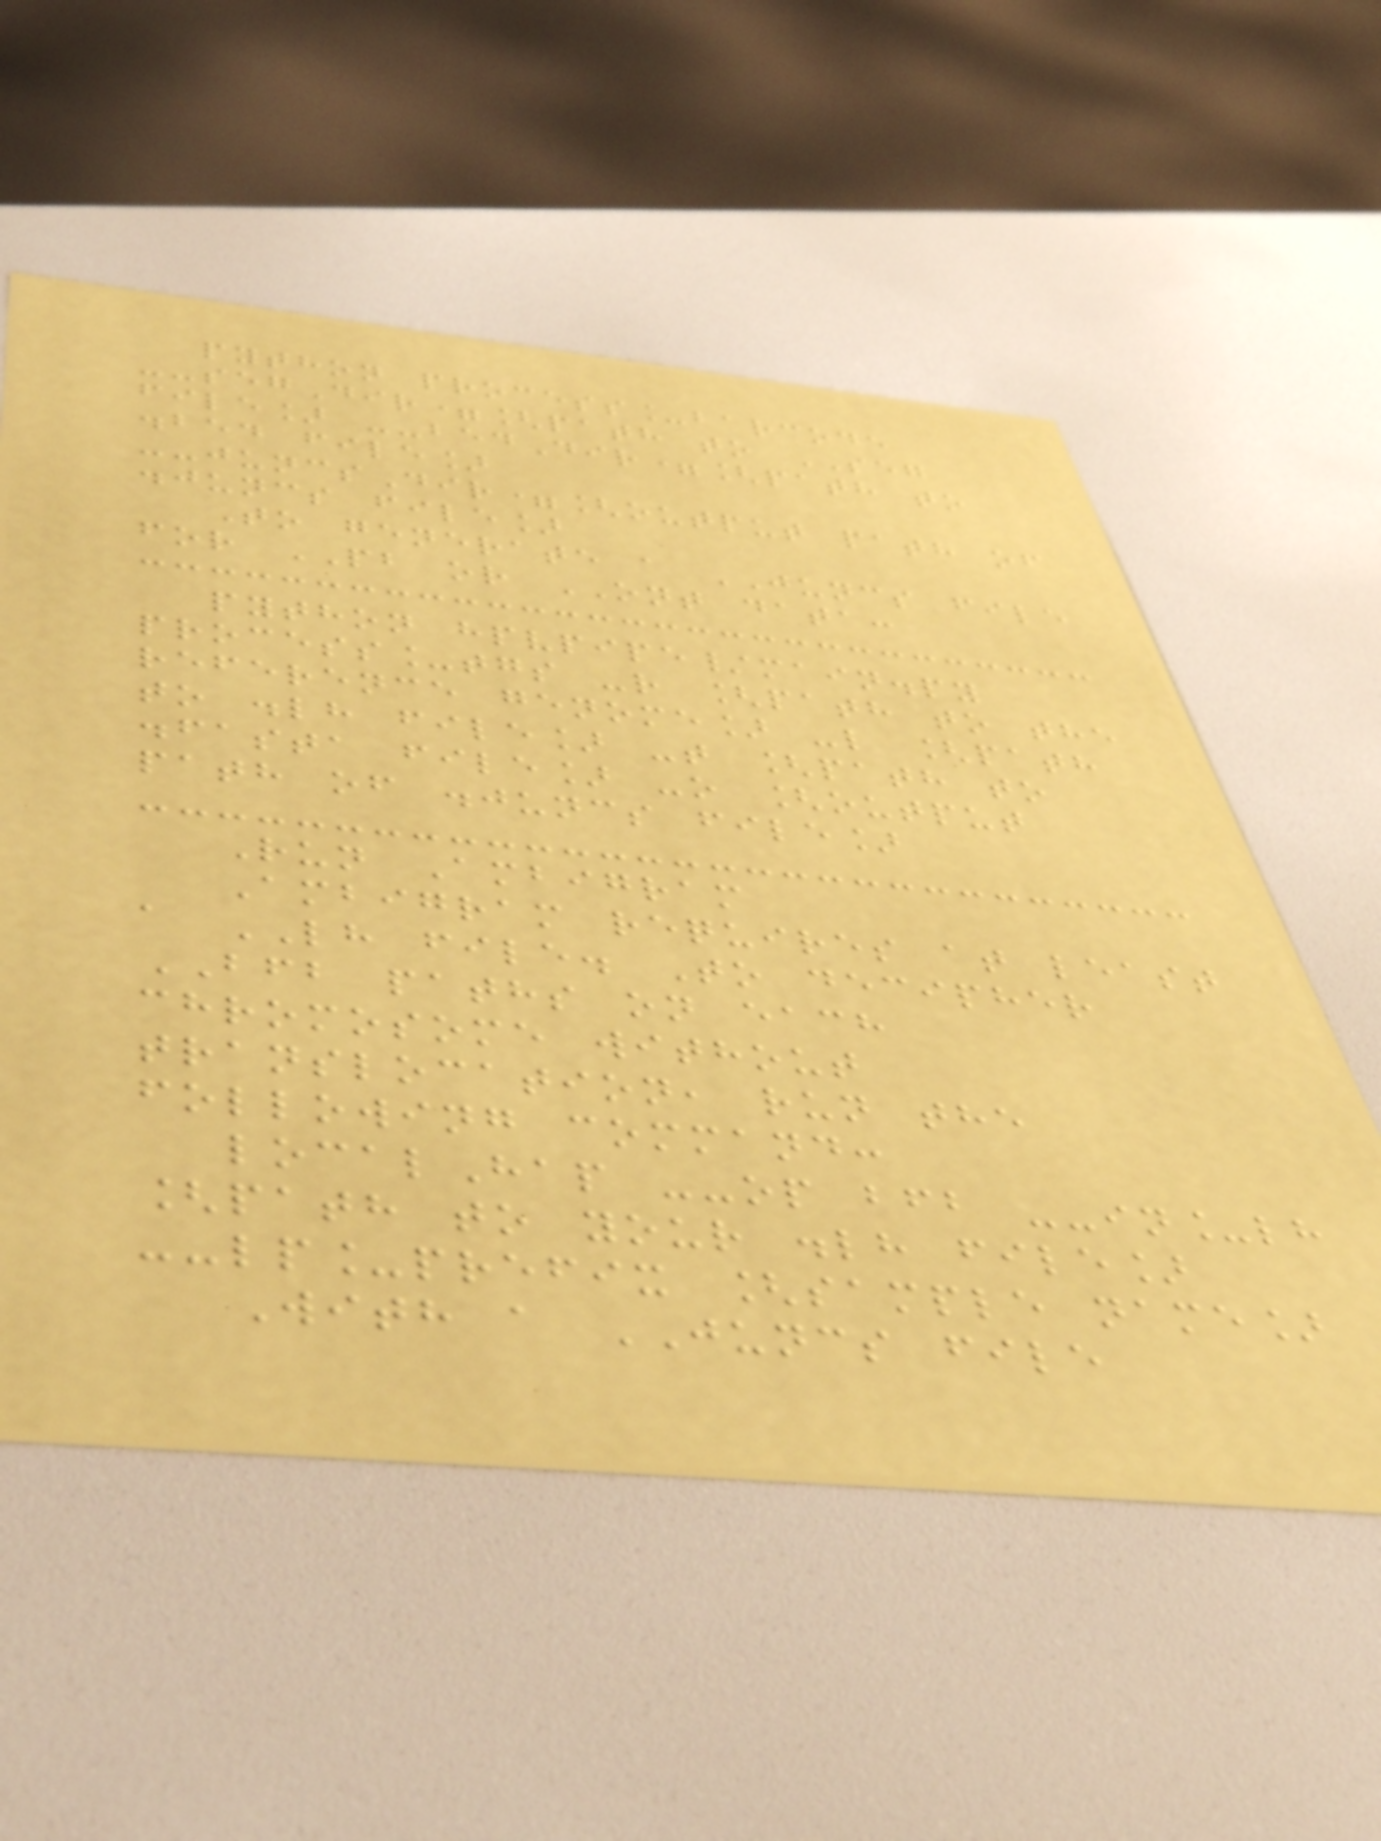python process_barcode
--segDir=[path to SEG
file] --bedDir=[path to
.bed file]
--juncsDir=[output path of
.juncs file]
To generate a JUNCS file
for PB or ONT data:
python hpvpipe/main.py
process_tgs -r [path to the
reference genome] -l [path
to .lh file] -t [path to
.fasta file] -o [output
path of .juncs file]
Run Ambigram
Ambigram requires at least
a LH file. To decipher
BFB paths on each
chromosome without
translocation, run the
following command:
localHap --op bfb --in_lh
[path to your .lh file]
--lp_prefix [sample name]
With a JUNCS file
